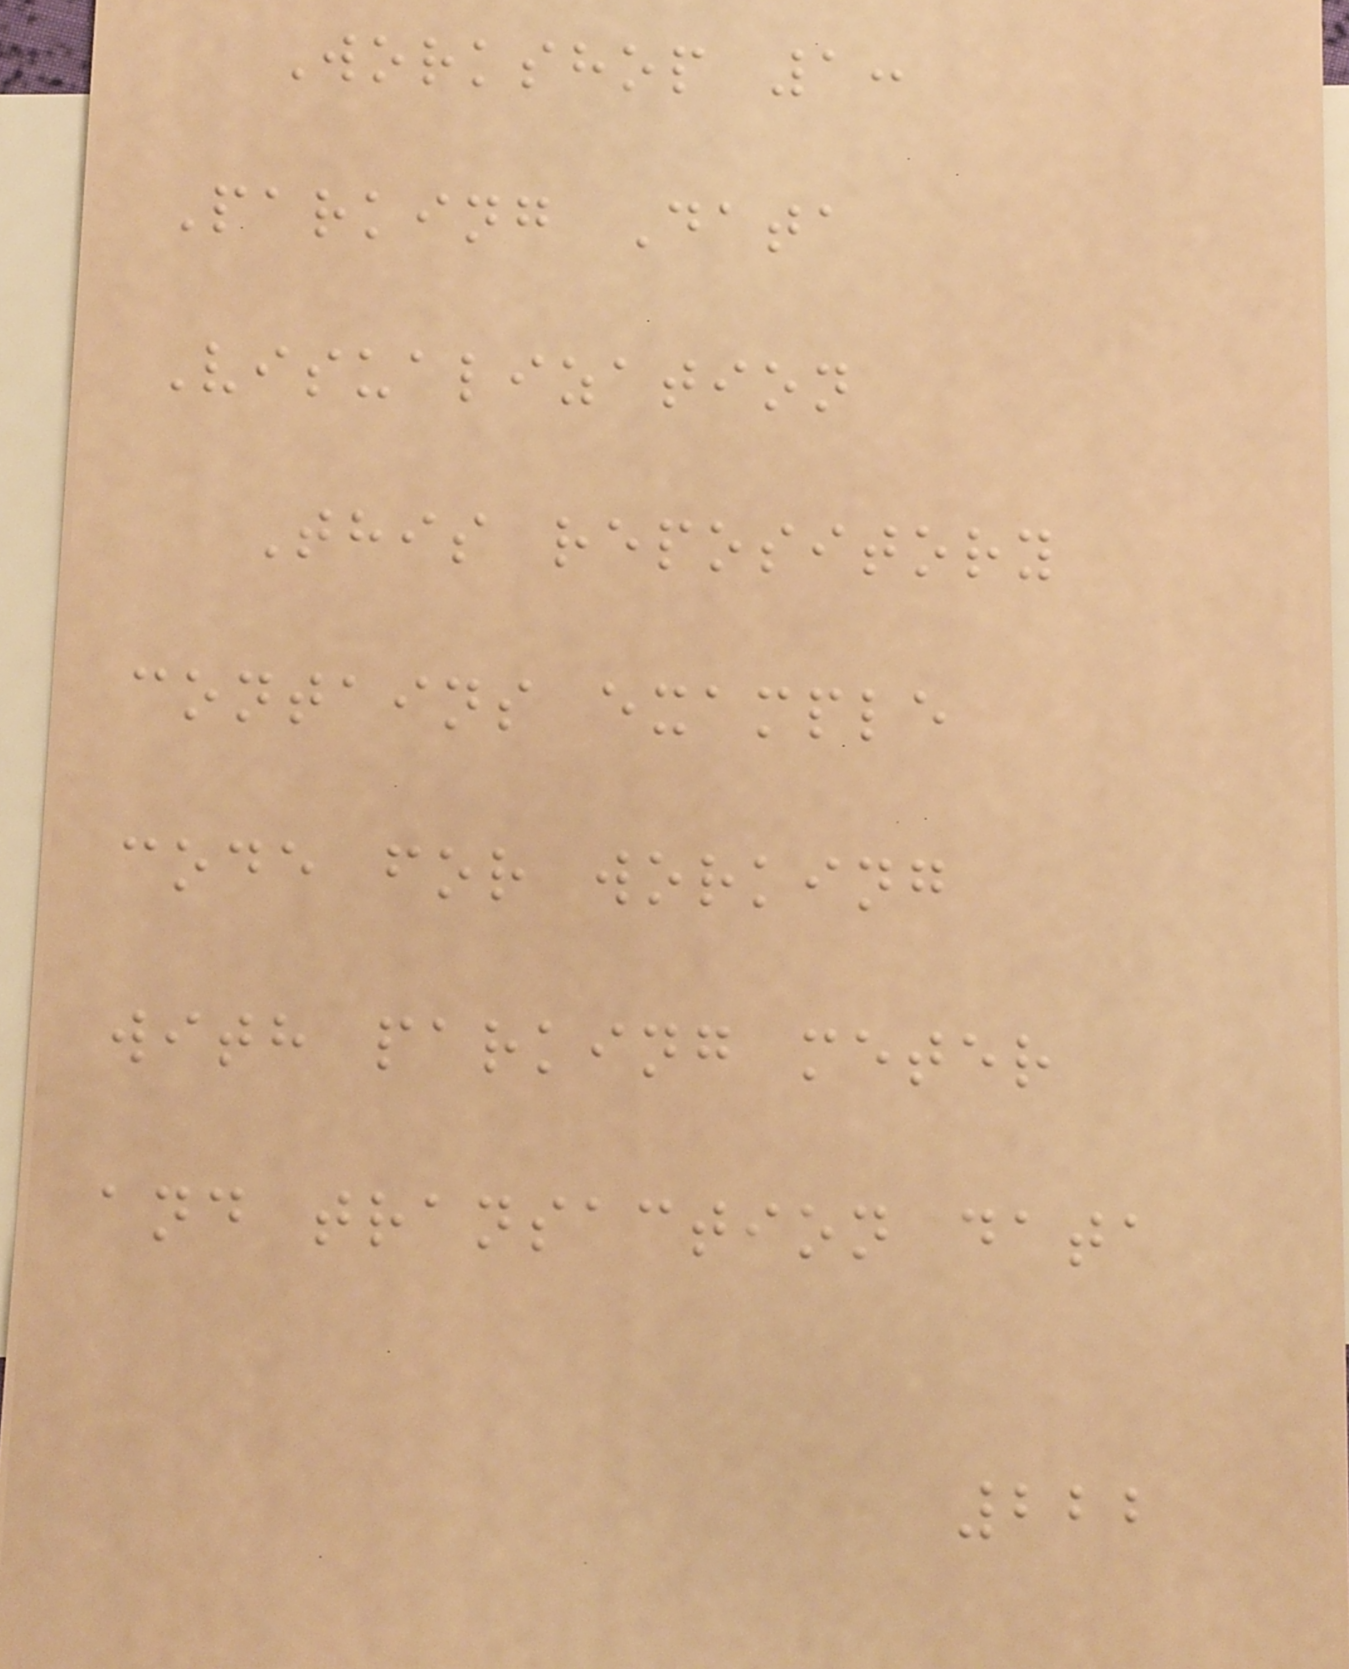Workshop 1:
Parking Data
Visualization
This repository
contains example
code for working
with parking meter
and transaction data
222
